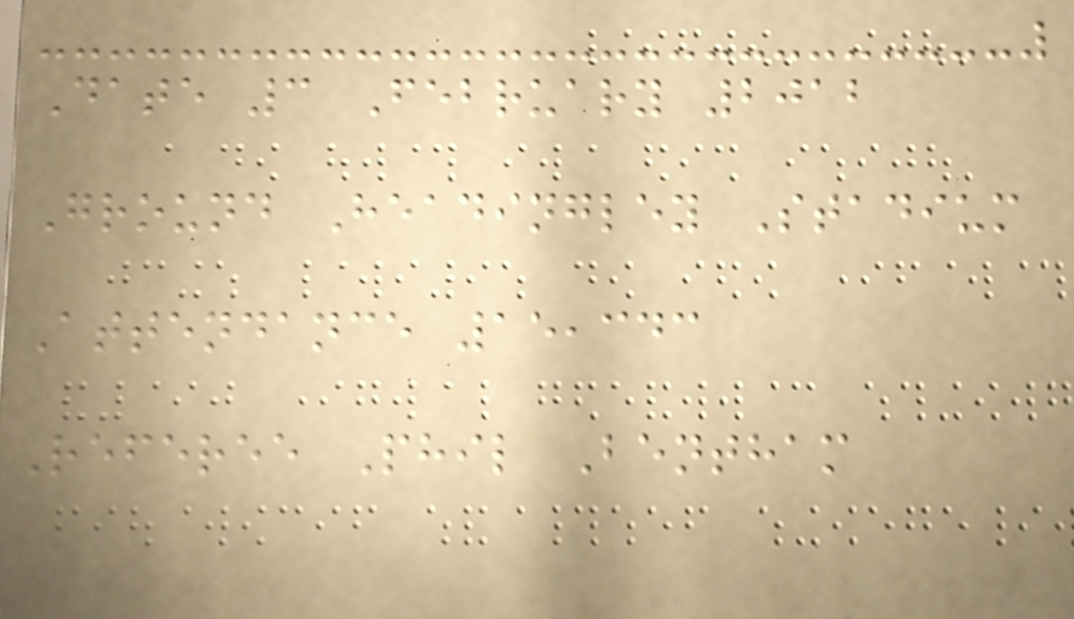Date 3 February 2012
Ground Headingley Stadium
Attendance 15,343
Referee Phil Bentham
